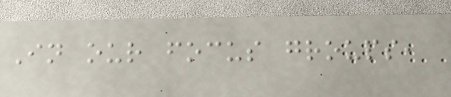In our focus groups,
